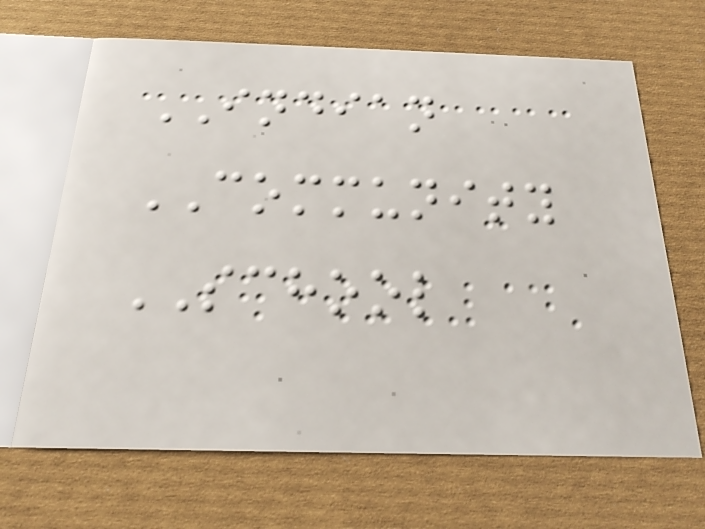INDIAN
COMMUNITY
SCHOOL
